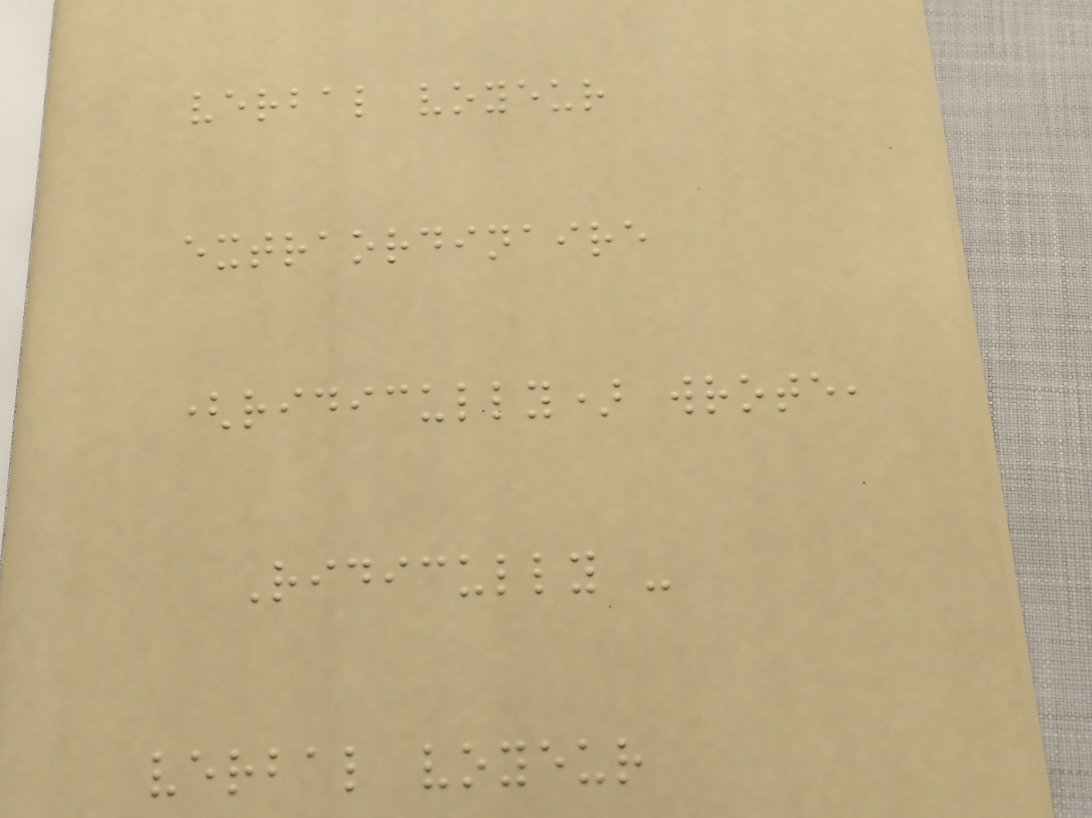verbal voyeur
extraordinaire
(ridicully) wrote,
Ridicully -
verbal voyeur
